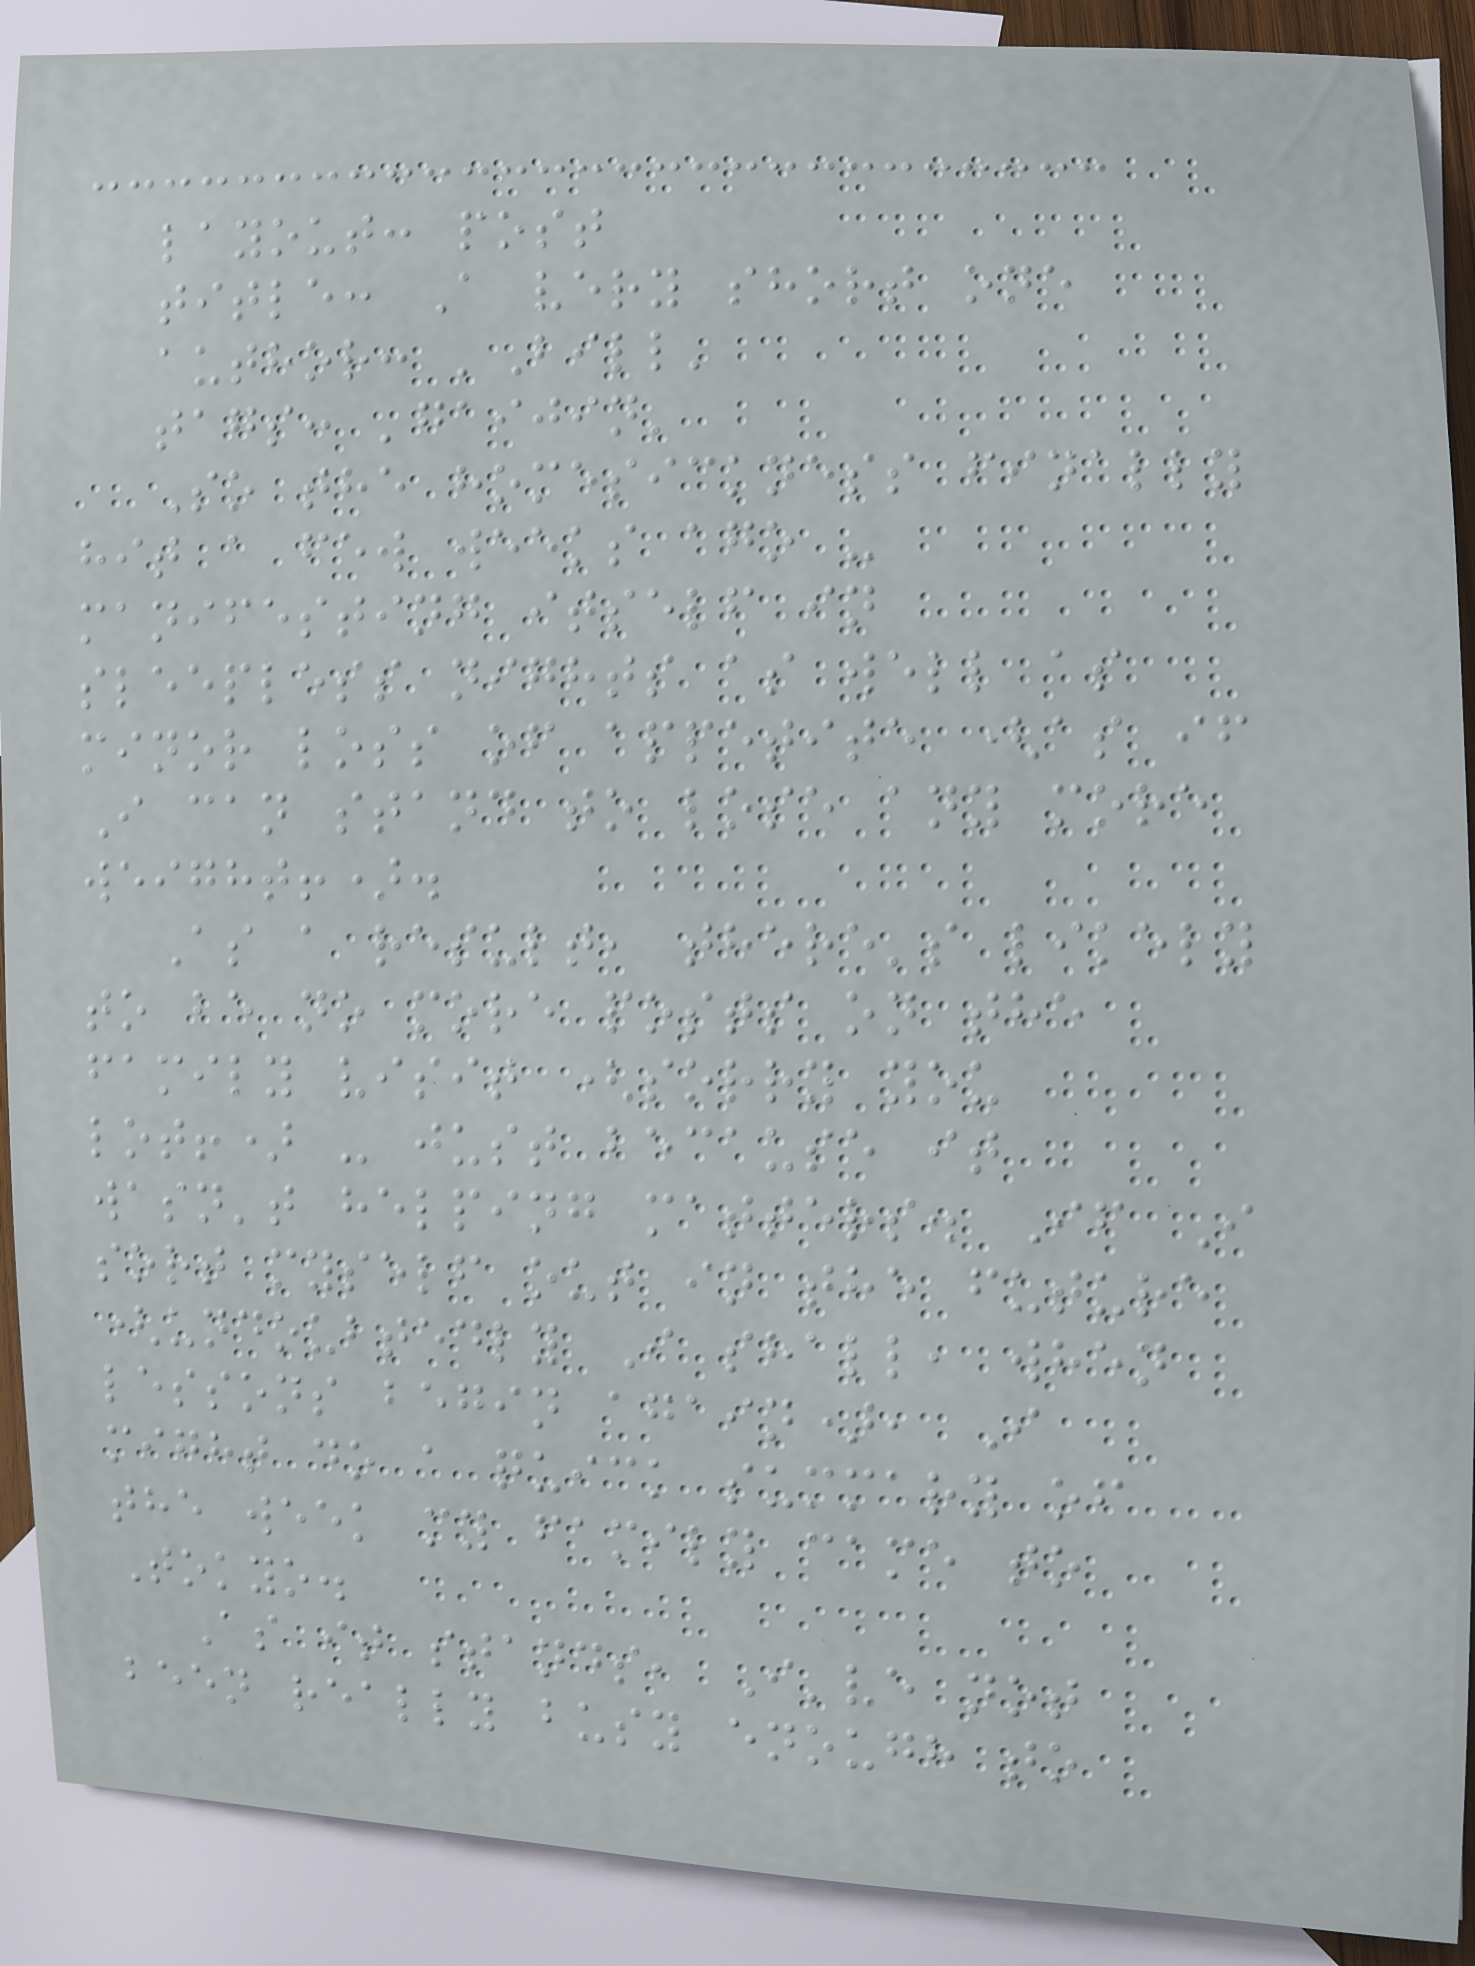layout: post
title: A very short one
author: 'Bill'
tags: 'gaijin'
So the homesickness finally
hit a few weeks ago -
manifesting itself in
sleepless nights as well as
minor loss of appetite (as if
I can stand to lose any more
weight!).
As a result, there's likely
to be no more posts on the
family visit (sorry you
lot!) - just because it
wasn't helping matters. If I
sort myself out in the future
(undoubtedly I shall, when
lessons begin again), I
might do a quick summary of
the week my family came to
Tokyo.
As it stands, I've not
been really busy enough to
